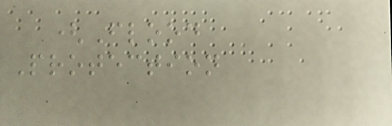(Flood
Protection
